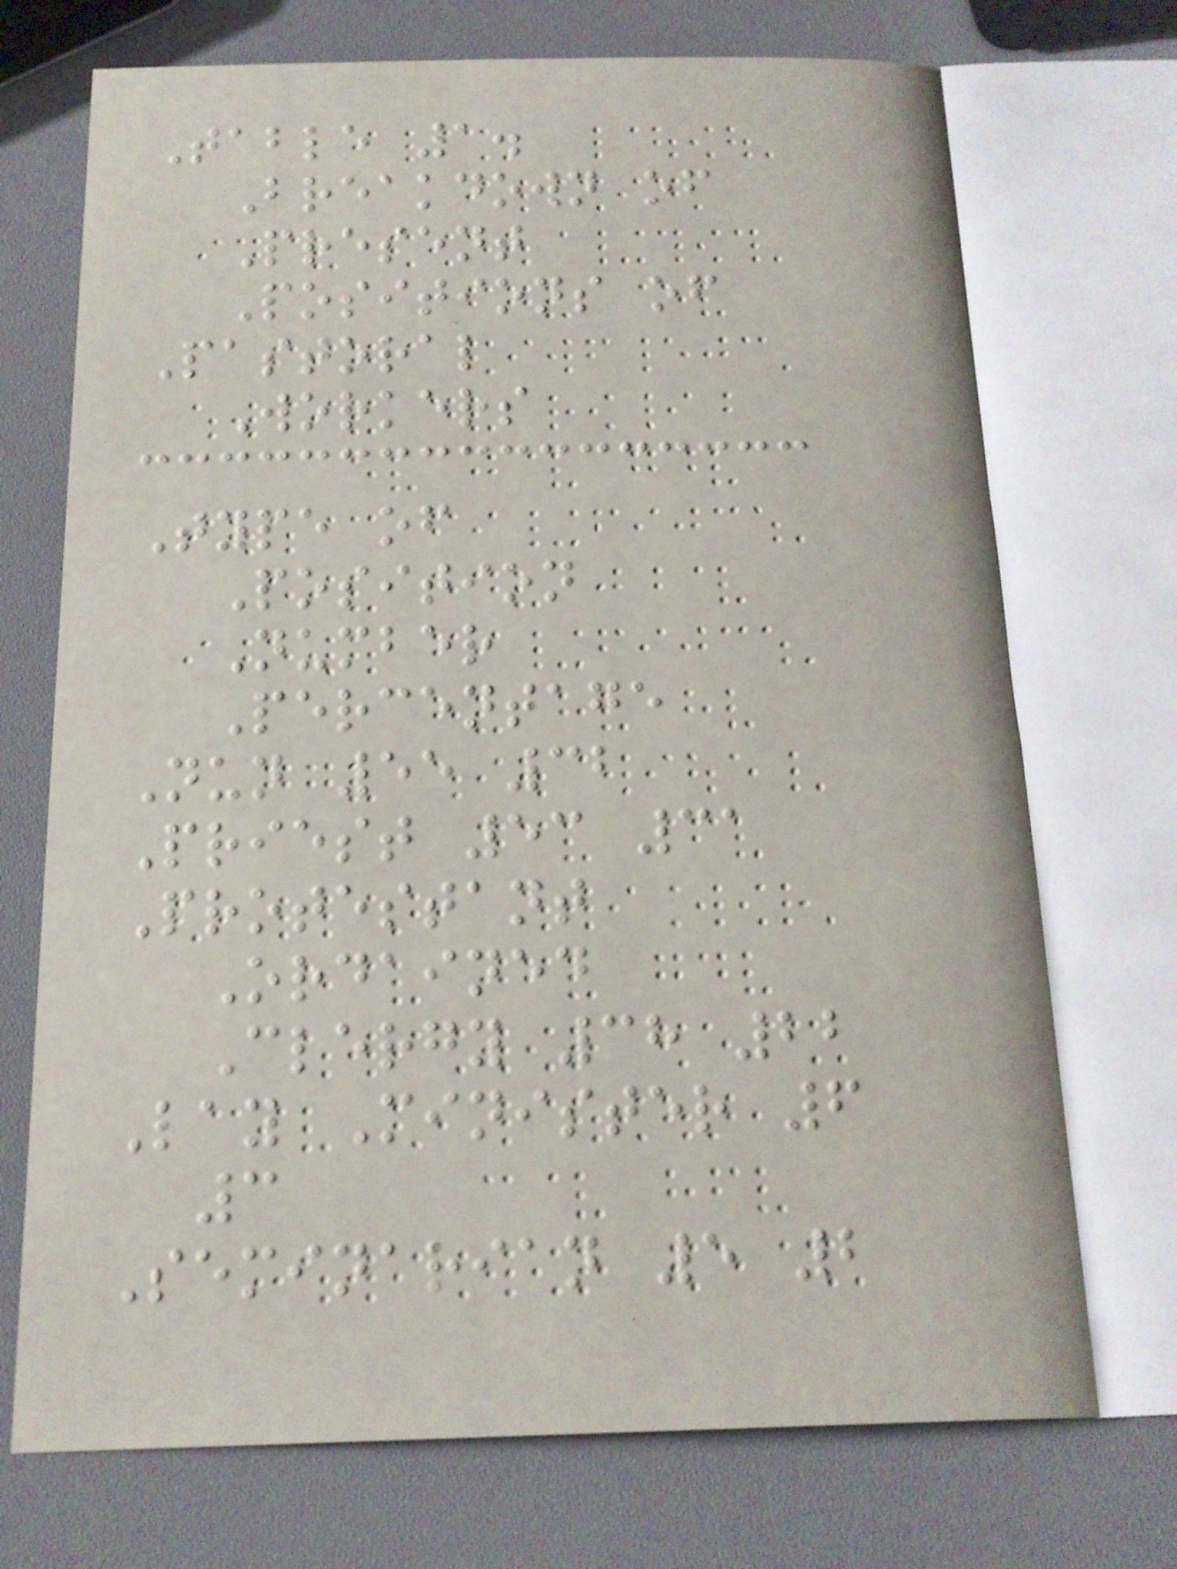Table 1.
Breakdown of
Present
Positions of
Pastoral
Workers
Type of
Position
Number
Percentage
Nun 55 32
Priest 53 31
Protestant
Ordained
Clergy 38 22
Lay Minister 6
3
Seminarian 5 2
